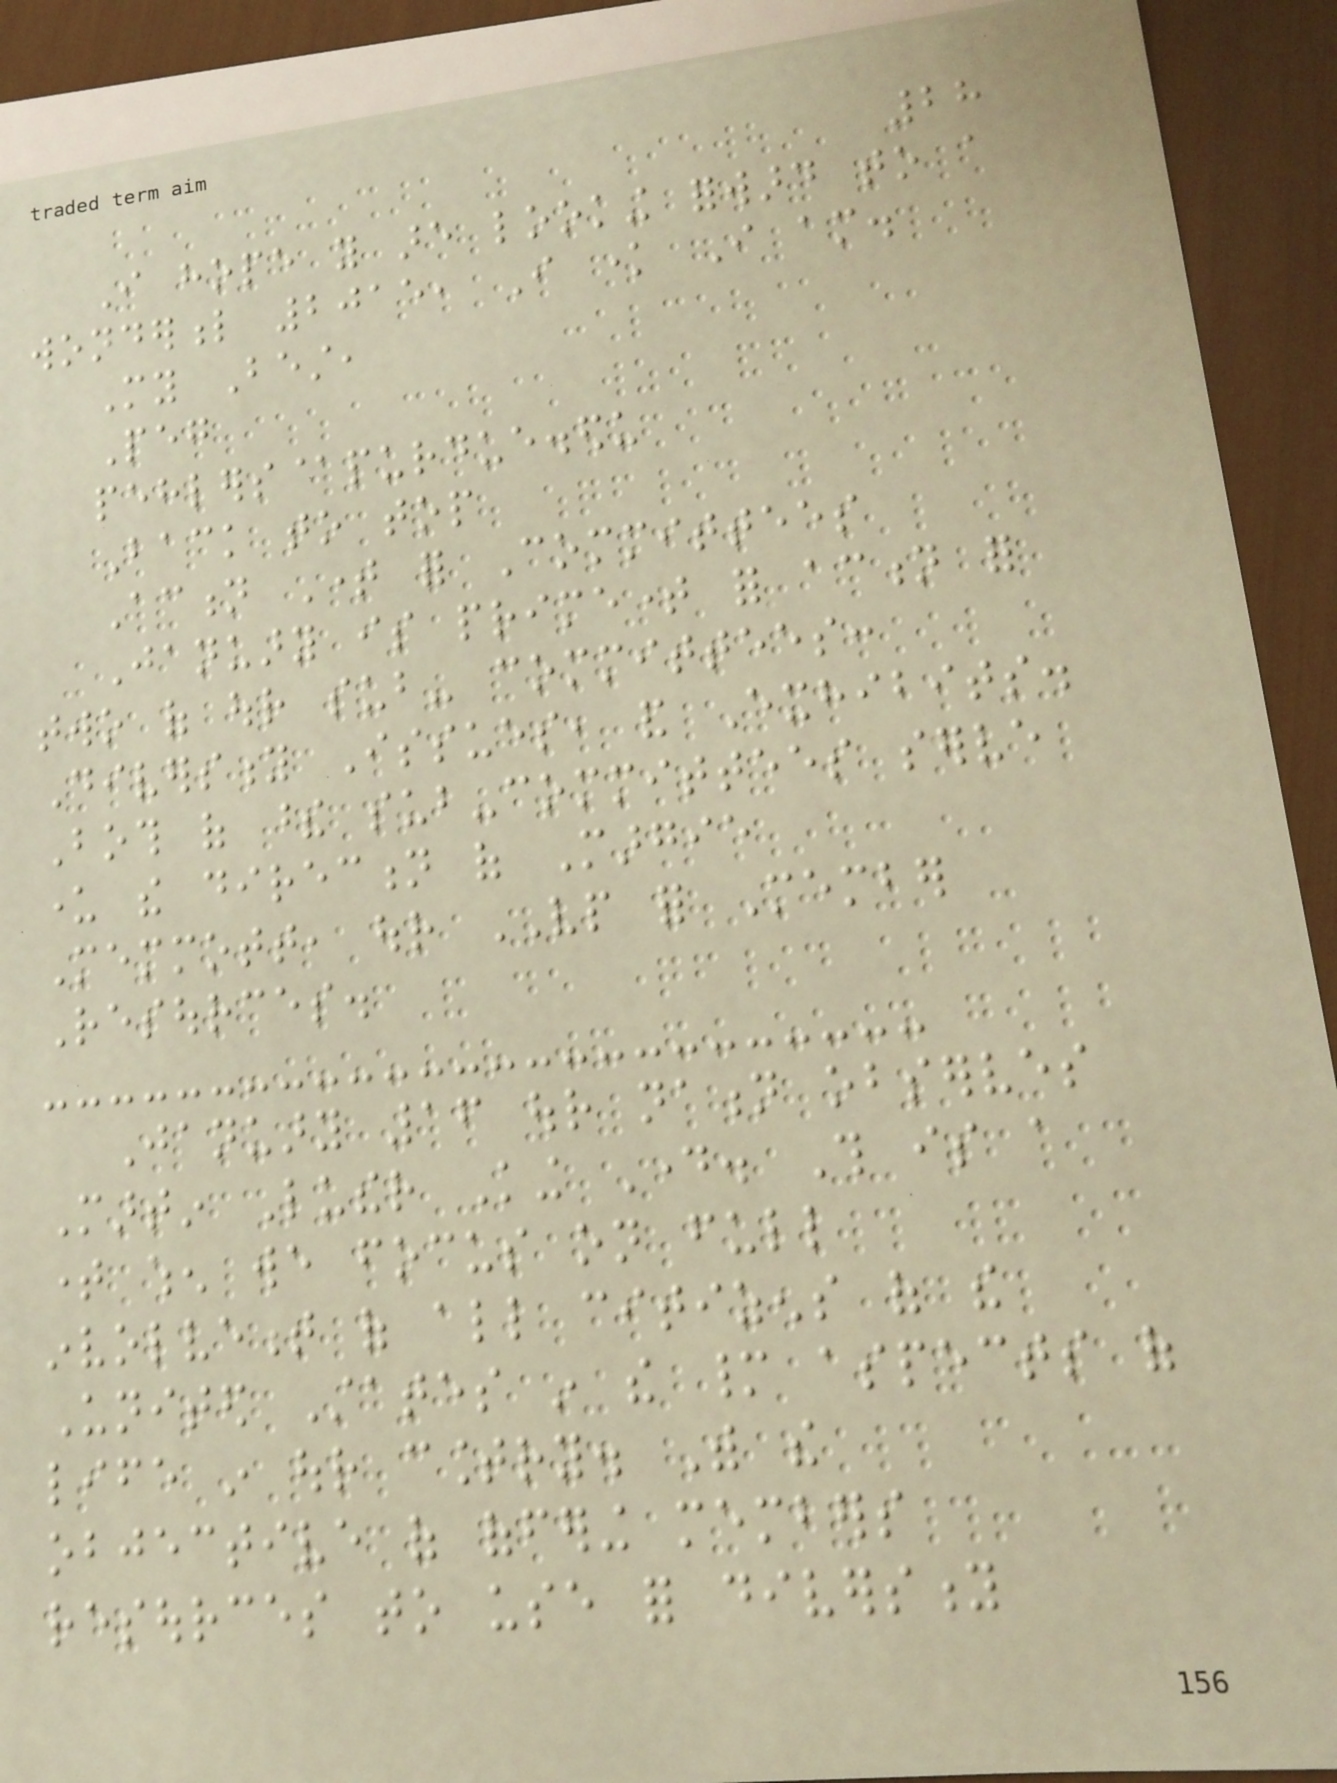28
I hope you are looking forward to a
wonderful 2015, I know I am.
My Best,
Peg
pehlers@purdue.edu
Back to top
Action Time for Committees
January is primetime for action for
two of our sub- committees:
Diversity Issues, and Exhibits.
Both of these sub-committees serve
under the direction of Margie
Memmott, our VP for Member
Resources.
January 16 our nation observes
Martin Luther King Day. This is a
time when we focus on full
involvement of all citizens of the
United States in the many aspects of
life in our country. With the
objective of offering members
resources to use for diversity
